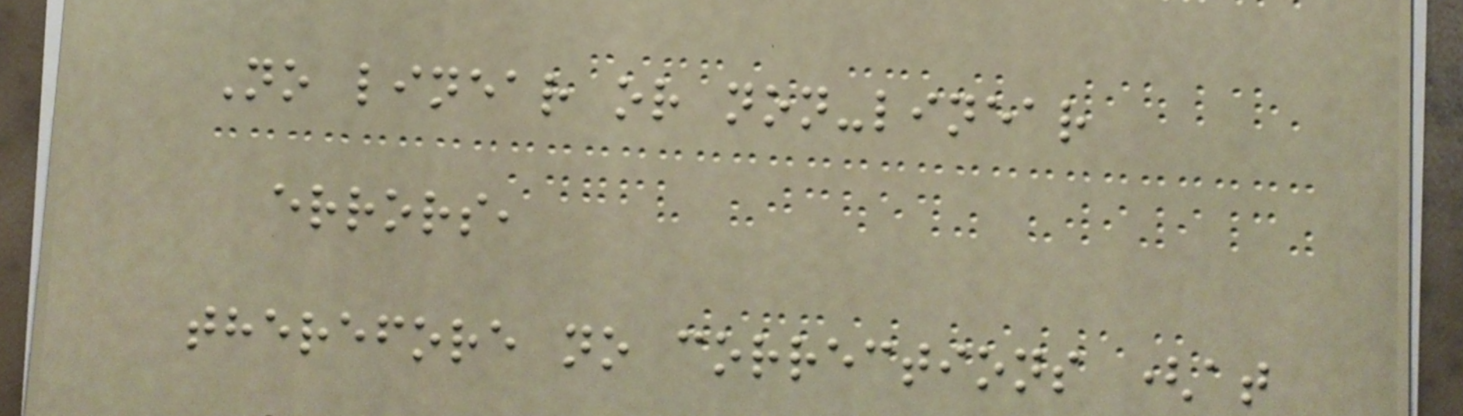No linear or non-linear
errors,
therefore no corrections (at
